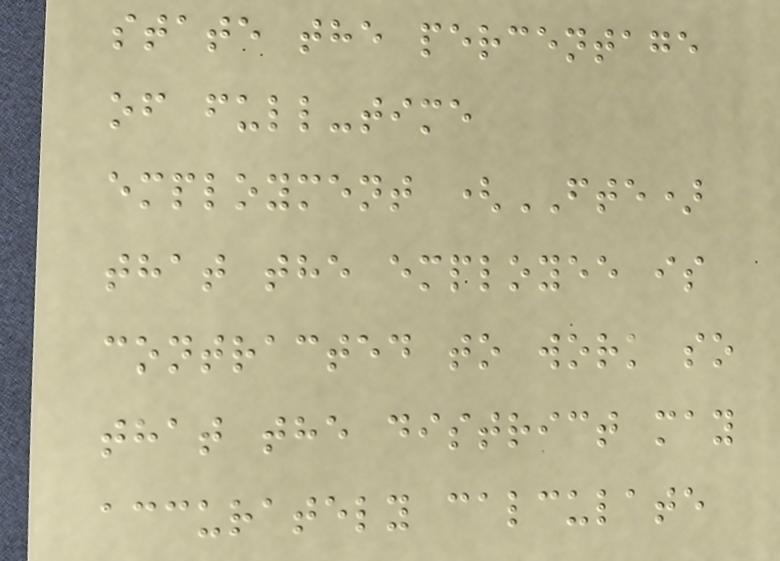state the percentage
of full-time
employment (FTE)
that the employee is
contracted to work so
that the district may
accurately calculate
